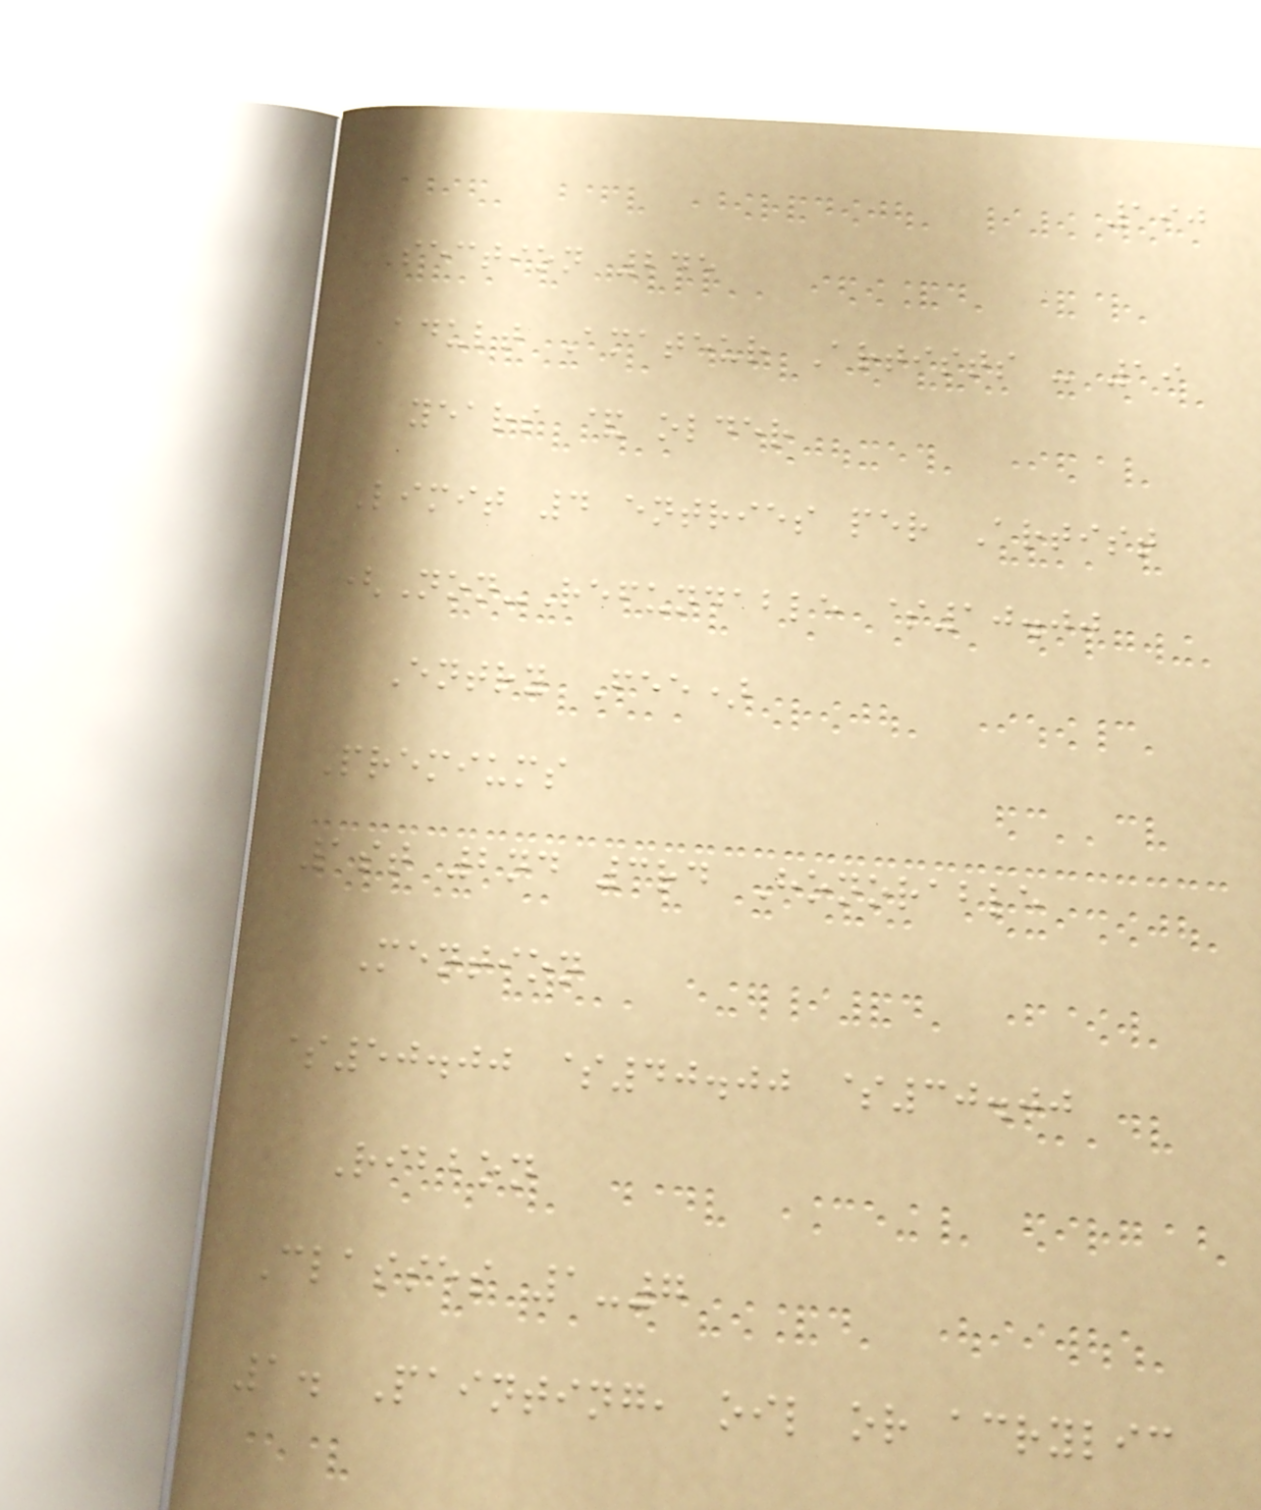190
Section 245
Adult Amateur Artists - 19
years & older
Limit 4 entries per Artist
(Non-Refundable $10.00
Entry Fee)
Premiums
1st 2nd 3rd Honorable
Mention
$50.00 $40.00 $30.00
Ribbon
Classes 1-7
1. Painting, oil or acrylic
